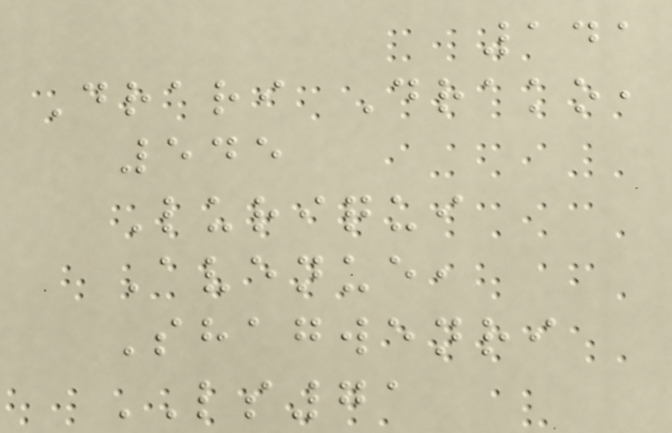141
Drari Drako,
545
Luriqui
Avenue,
Shagwenri
LS71
